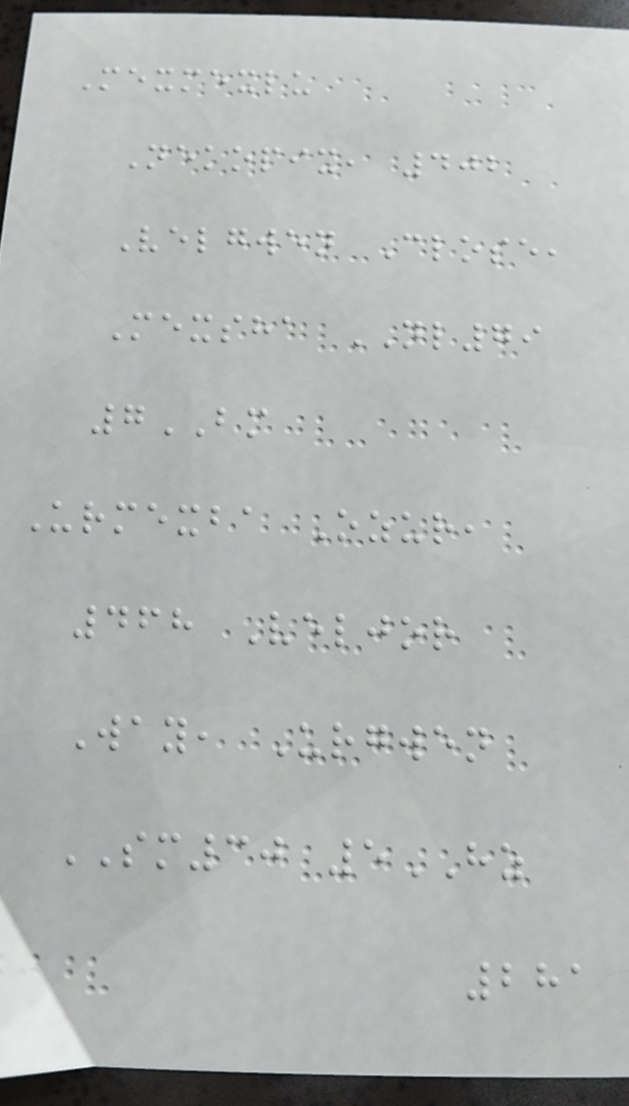Mexmexlu
Nekopix, 402
Velgwen Close,
Mexsha NL79
7BM
Urmexba Ozur,
468 Veljor
Way, Urgwen
SM30 5HZ
281
